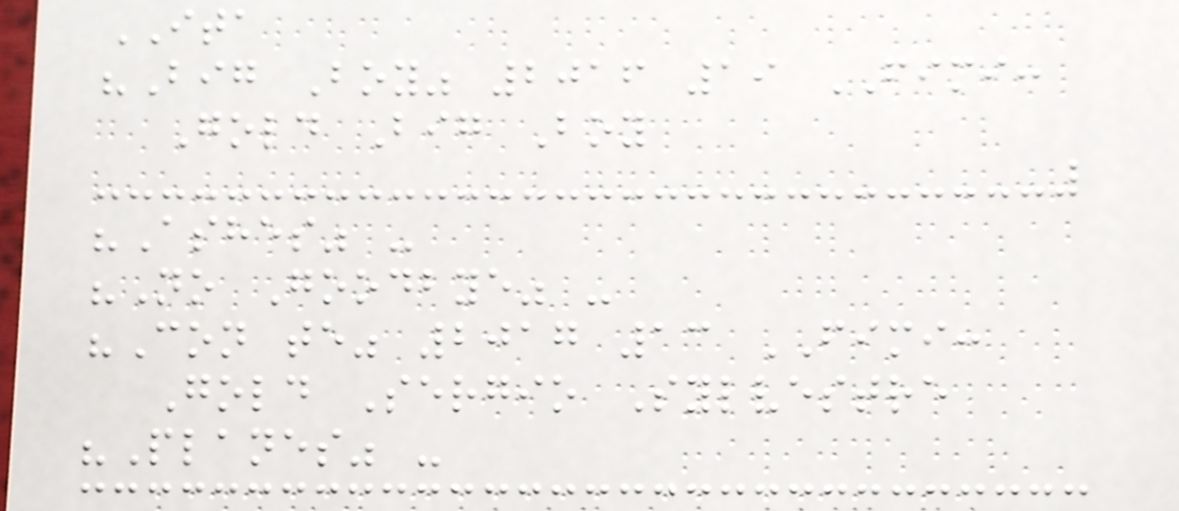ITA
"Big Boy" 2016 19 FIMI:
Gold Big Boy
"Ashes" -
"No Goodbye" -
"Con te" 2017 13 FIMI:
Gold Sergio Sylvestre
"Planes" -
